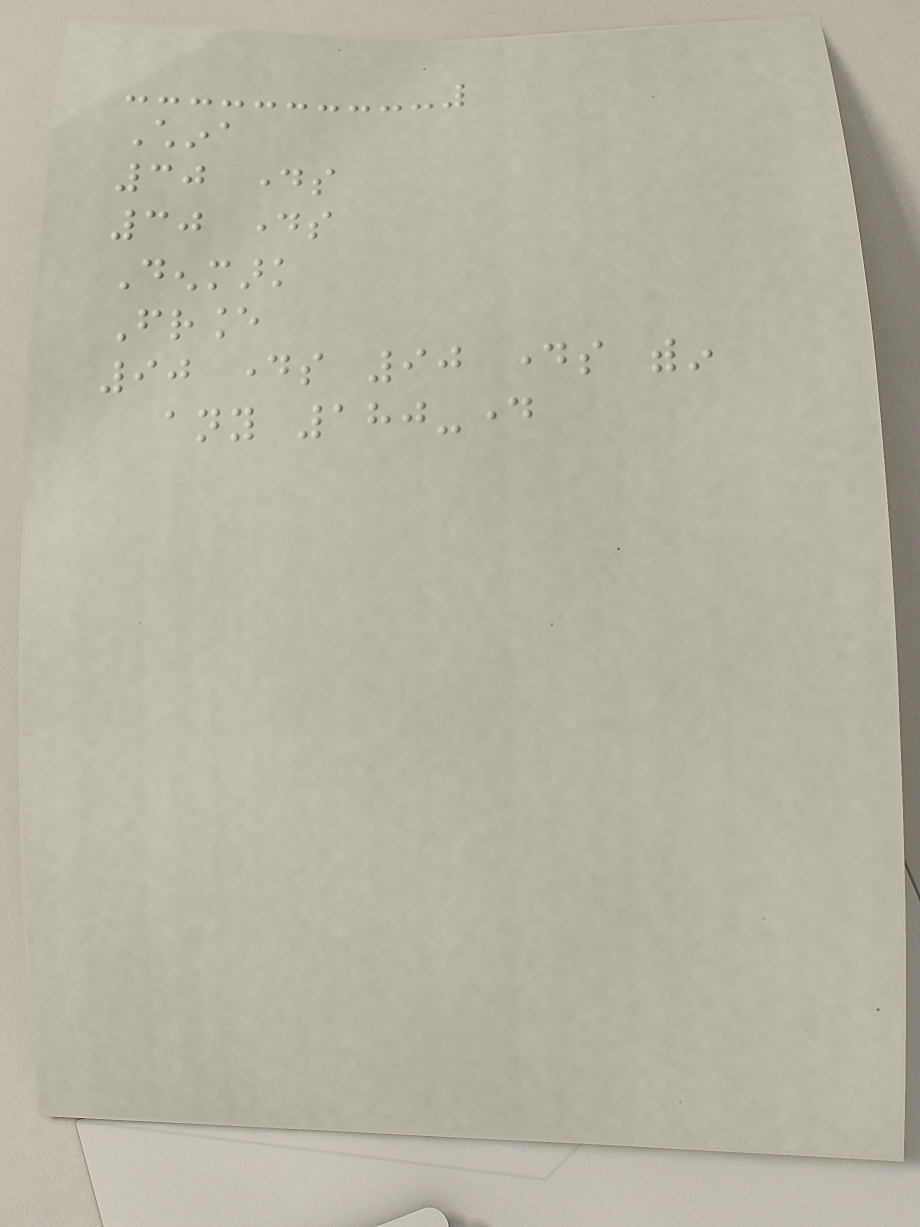China
30 days
30 days
Denmark
France
90 days 90 days within
any 180-day
